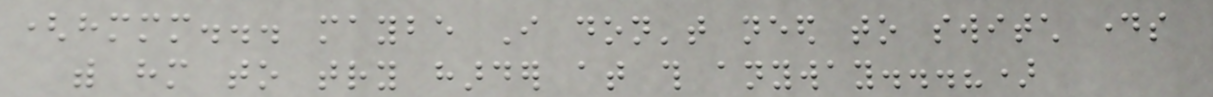(hmmm... maybe I don't need to switch days
with him to try harder at this anyway...?)
